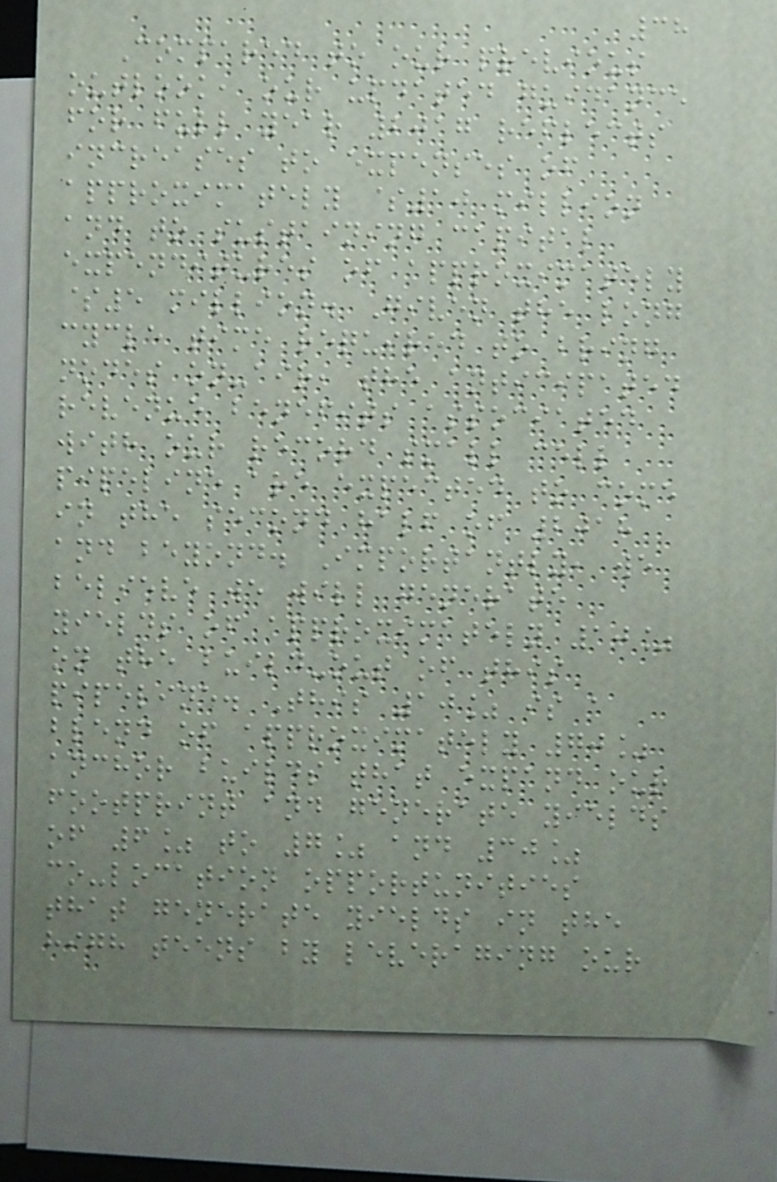38
Compared to our previous
outlook, our updated guidance
for full year 2017 reflects
increases to expenses of
approximately $10 million
and to sustaining capital
expenditures of approximately
$5 million. Given the long
cycle time required to bring
nodes on-air, the anticipated
revenue benefits associated
with our record small cell
pipeline are expected to come
in the second half of 2018
and beyond. Importantly, we
believe we will generate
yields of approximately 10%
on the build-out of this
pipeline. This 10% is a
blend of approximately 70%
anchor builds that expand our
footprint and generate yields
of 6% to 7% and 30%
co-location opportunities
that generate yields in the
high teens by leveraging our
